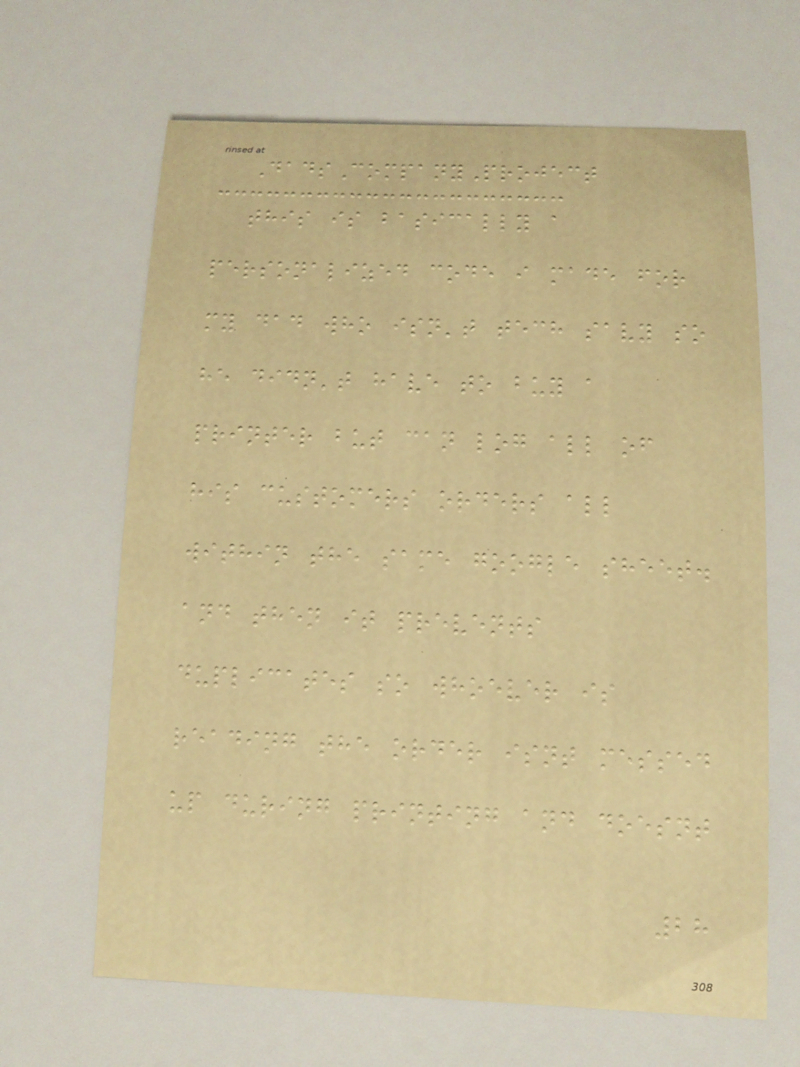DadsCompanyProject
this is basically a
personalized code i made for
my dad who isn't tech savy so
he didn't have to buy a
printer but can log all of
his customers orders all
within the same google sheet.
and then it prevents
duplicates so whoever is
reading the order isnt messed
up during printing and doesnt
28
